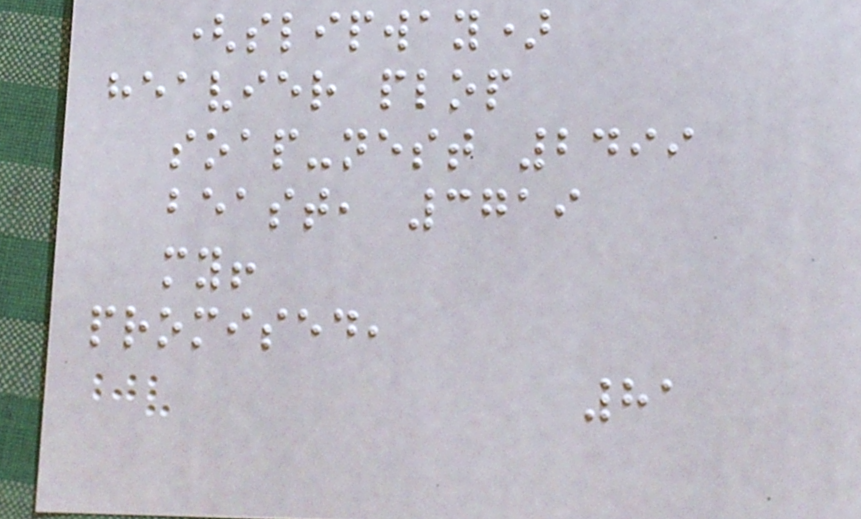(slipway)
heavier plop
soap-nest 2499
beast, 3719
my!
promised,
81
